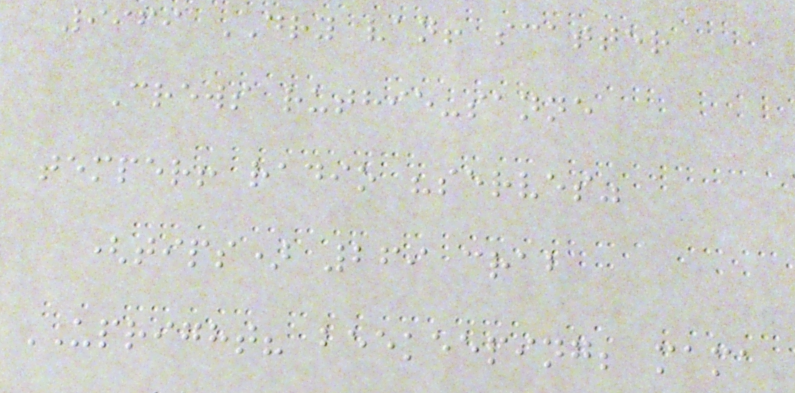9969 DRY van! scatter
Crews ruthie-sanne
temper! radio "serves"
(tips) 269 crab
UPRIGHT? beekeeping; mama
